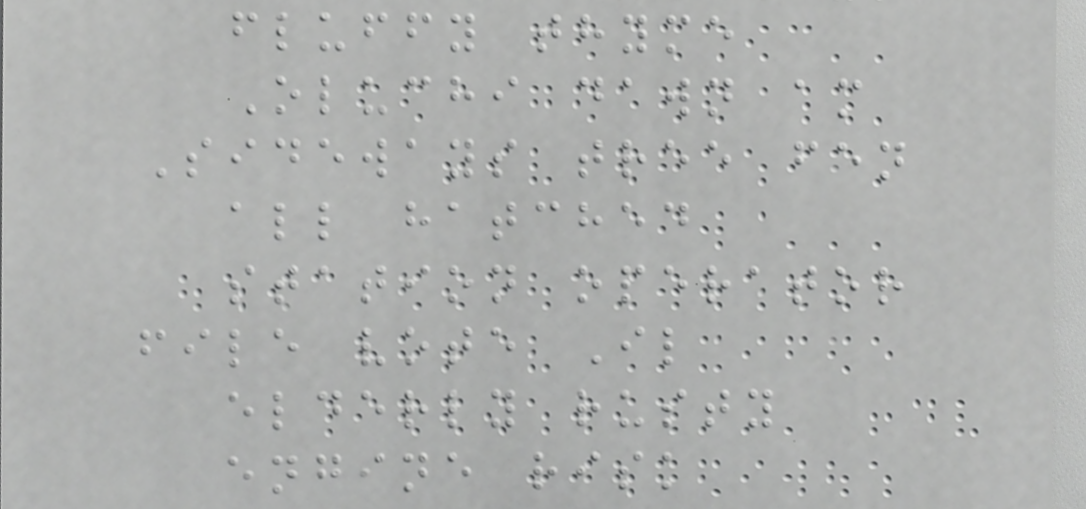fluffy thyme
Oluchi dawn am
Sideways tree fen
all hatched
station operator
file vote Il
elderly rusty
engine risk
